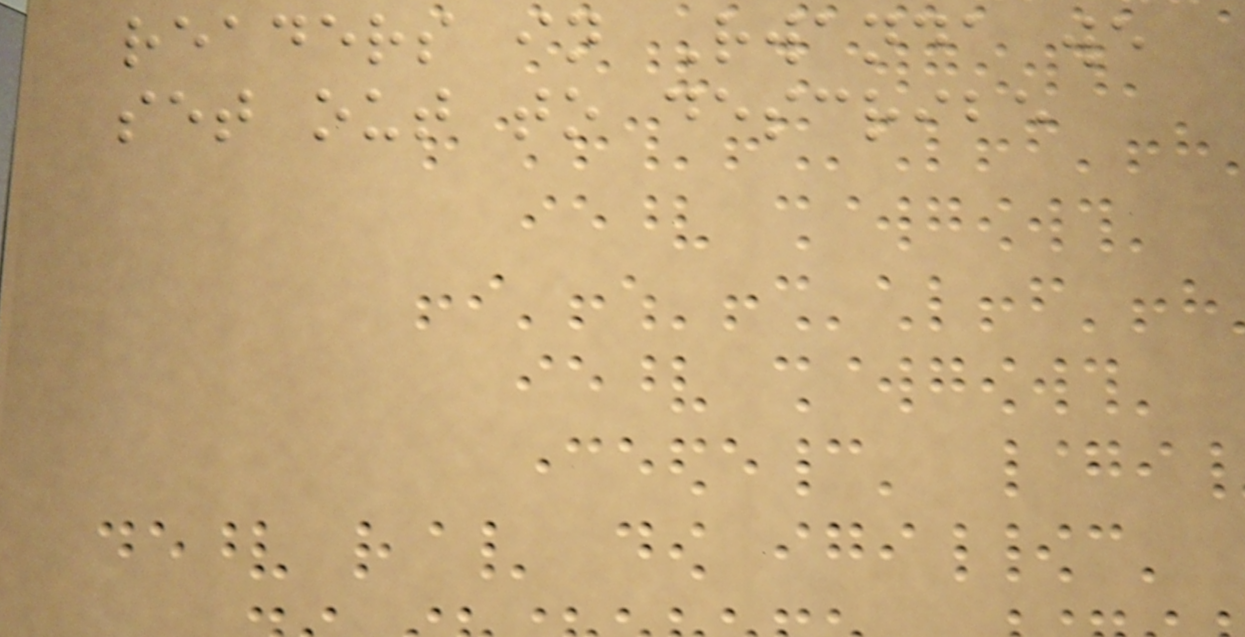readers in Rwanda we
set out to describe
